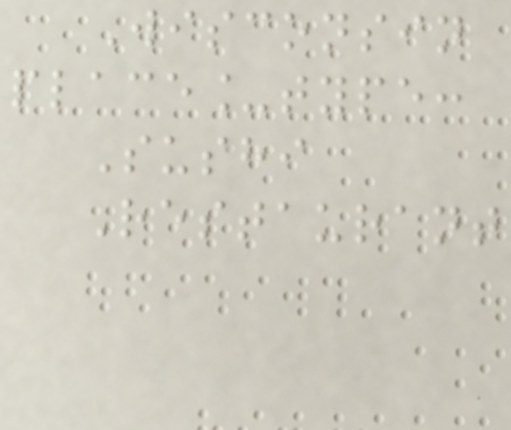Wisconsin
place_type:
Sushi
Restaurant
